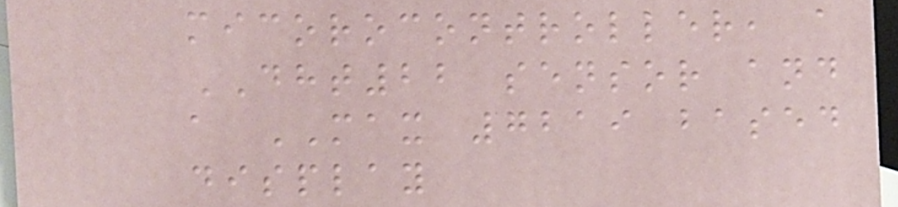micorocontroller, a
DHT22 sensor and
a MAX 7219 based
display
